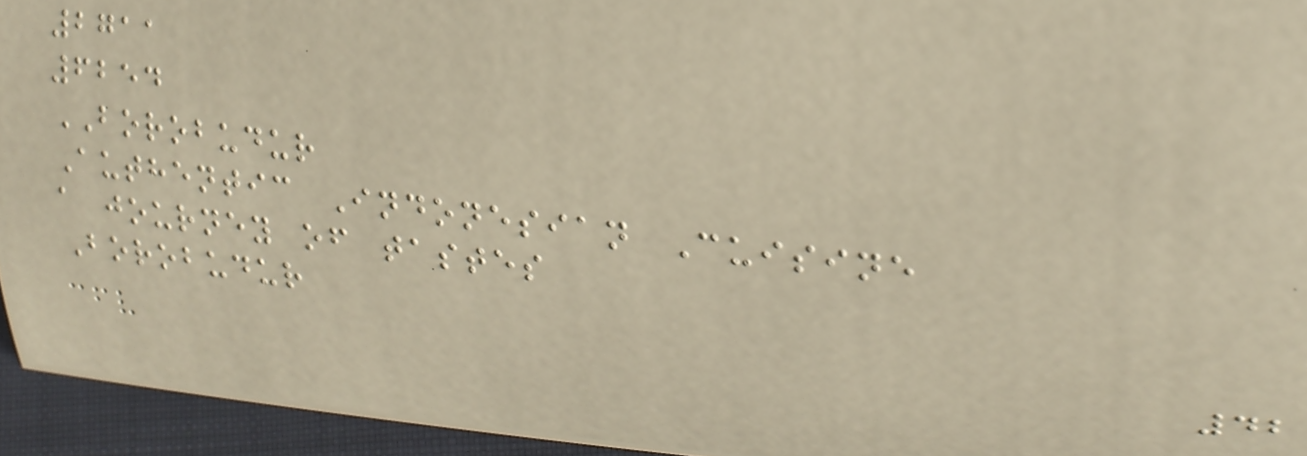2711
6254
BOROBUDUR
Authentic Indonesian Cuisine
a journey of tastes
Borobudur
42
